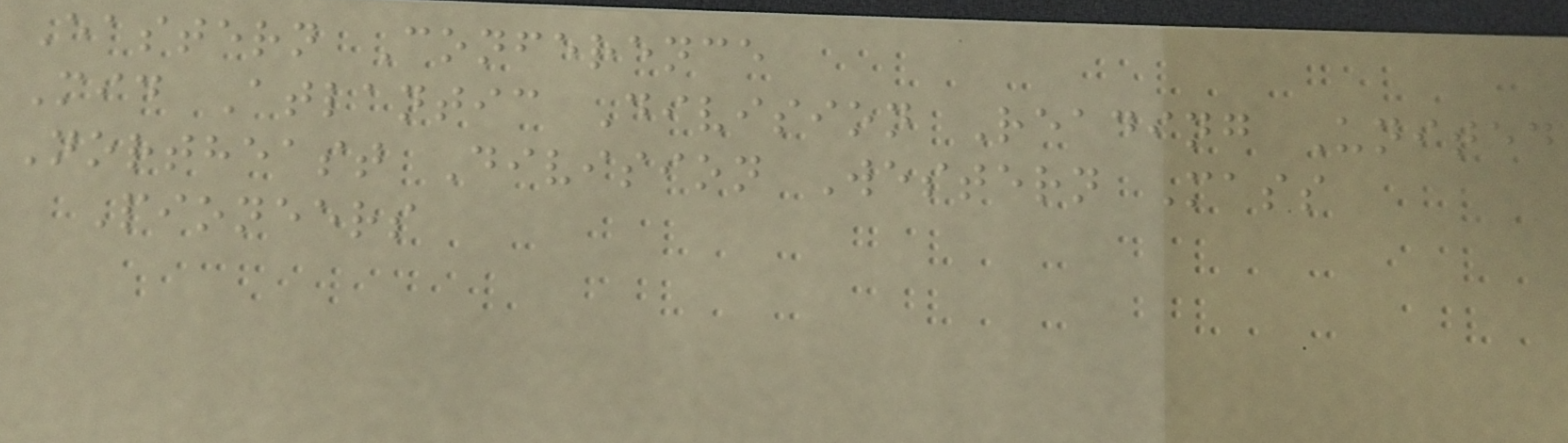Eastern Conference
Mid Atlantic Division Reading United
Northeast Division Western Mass
Pioneers
